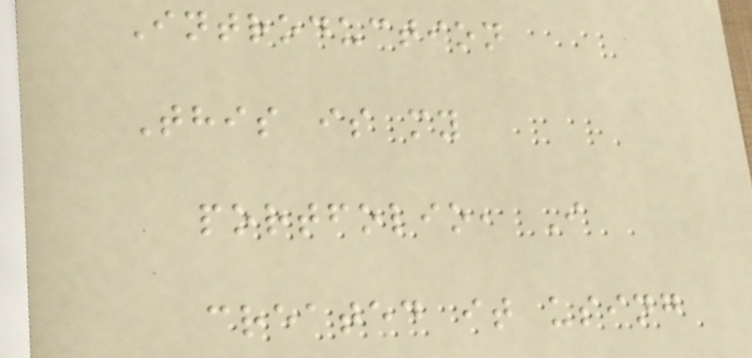Introduction
This is my
portfolio, I
created it using
